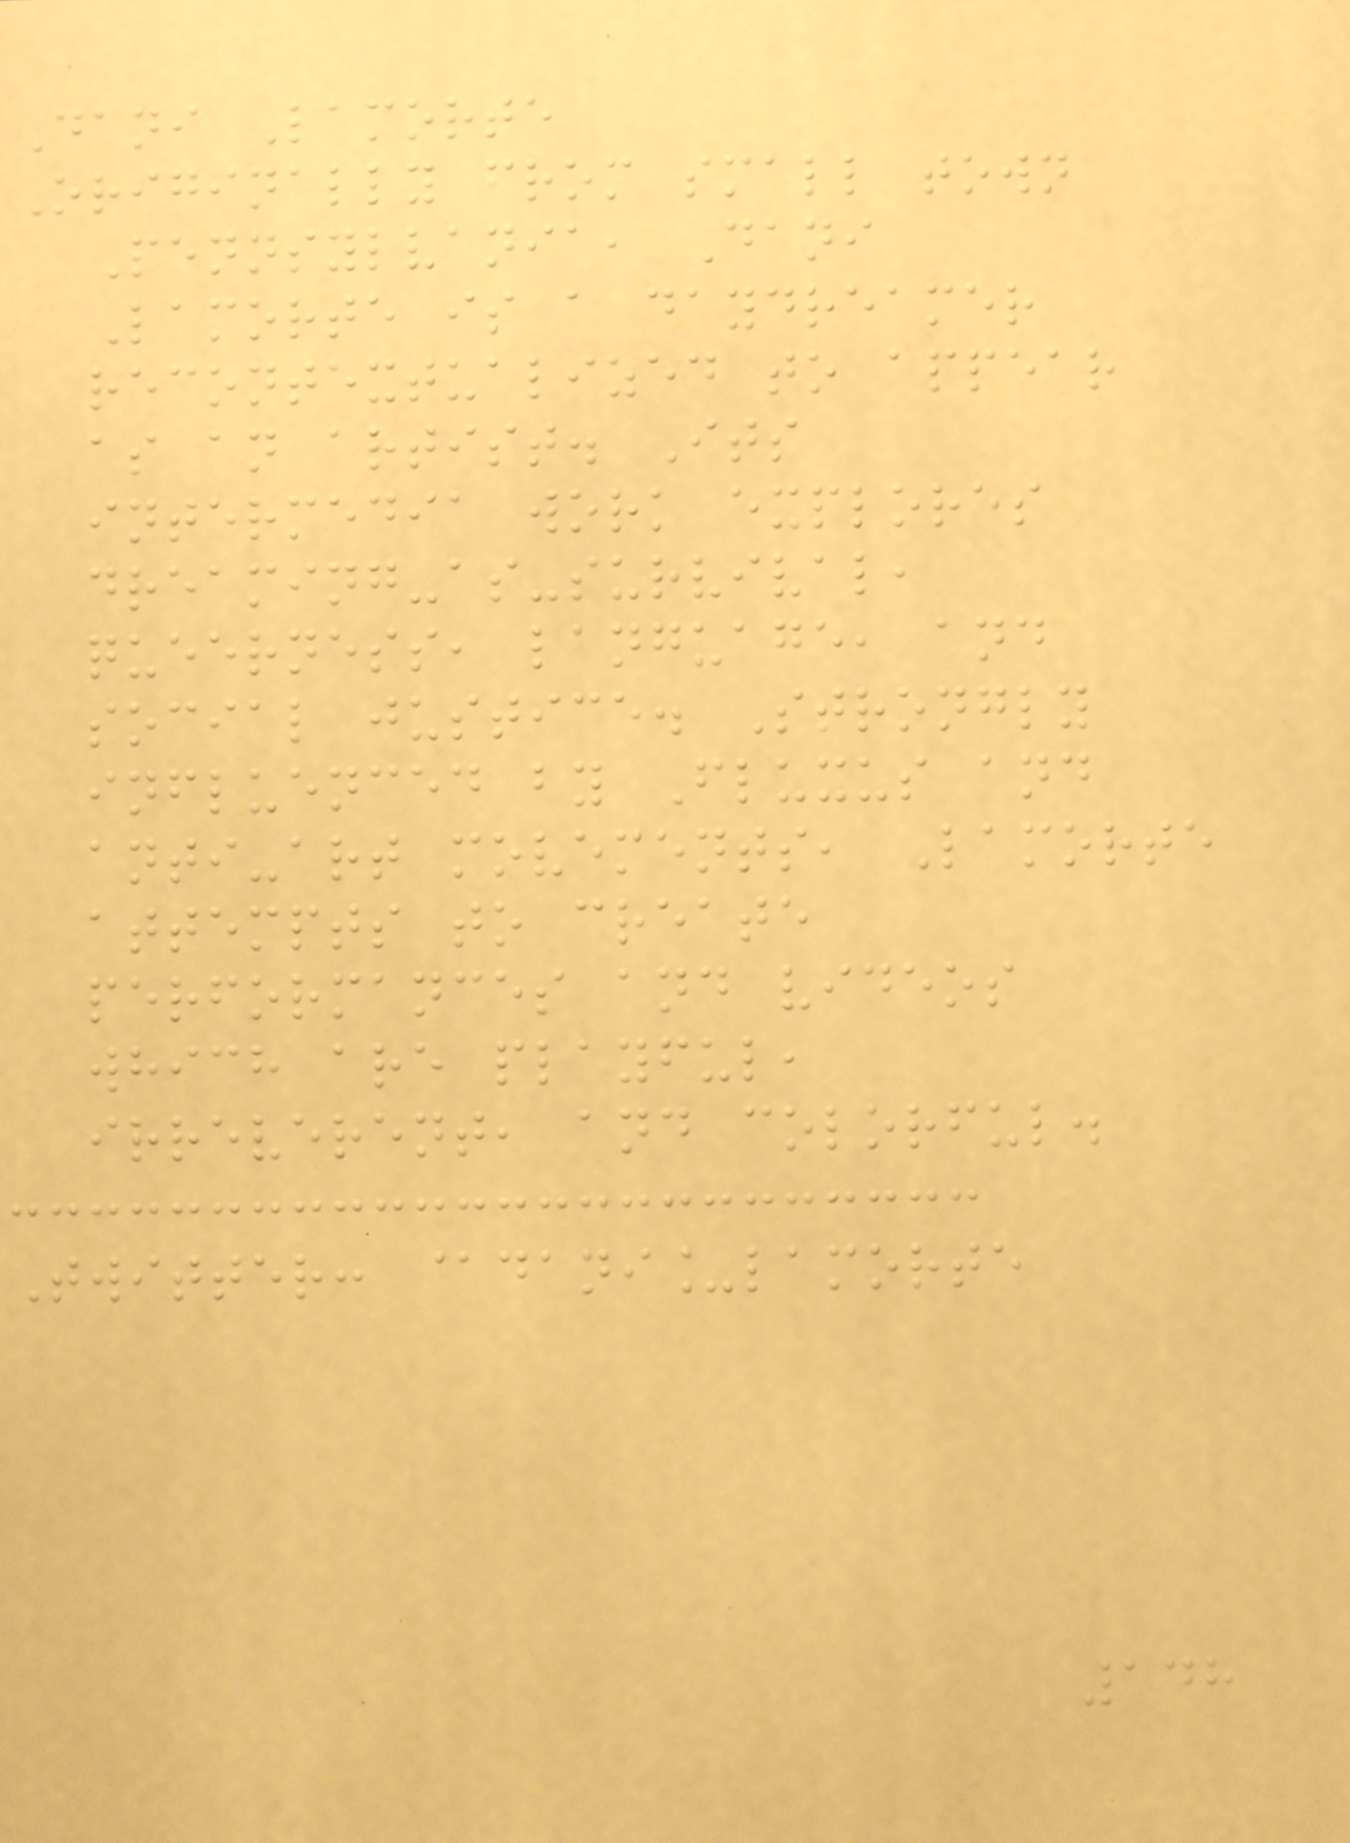Dani Lamorte
Originally from small town
Pennsylvania, Dani
Lamorte is a daydreamer
recontextualized to appear
as an artist. Its
intermedia work explores
dreaming-as-survival,
queerness, language, and
social justice. Strongly
influenced by Fluxus and
anti-art movements, Lamorte
attempts to create
performances and videos
which are playful,
irreverent, and colorful.
Twitter: @dani_lamorte
148
